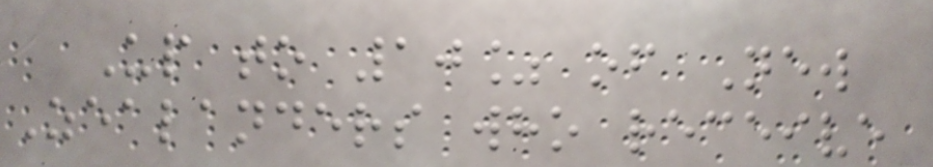Up to 10% of New
Zealanders who receive
